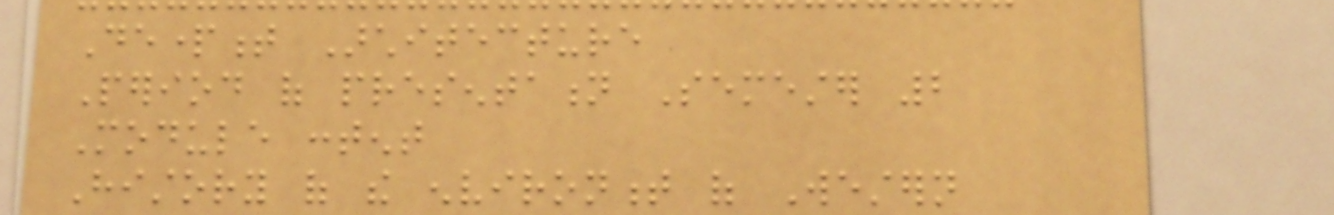Department Architecture
Period of presentation Semester 2
Module content
History of the environment of Western
